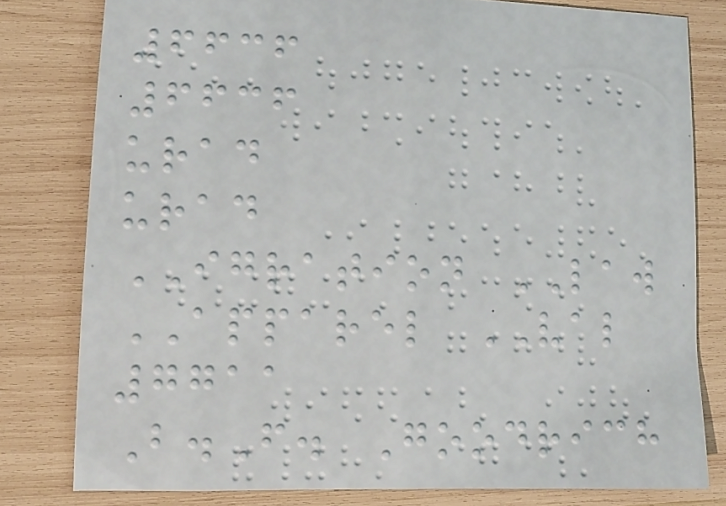6636
6636
urad
urad
IGRATION LAW
APPAREL VAL
7711
B.F. Goodrich
